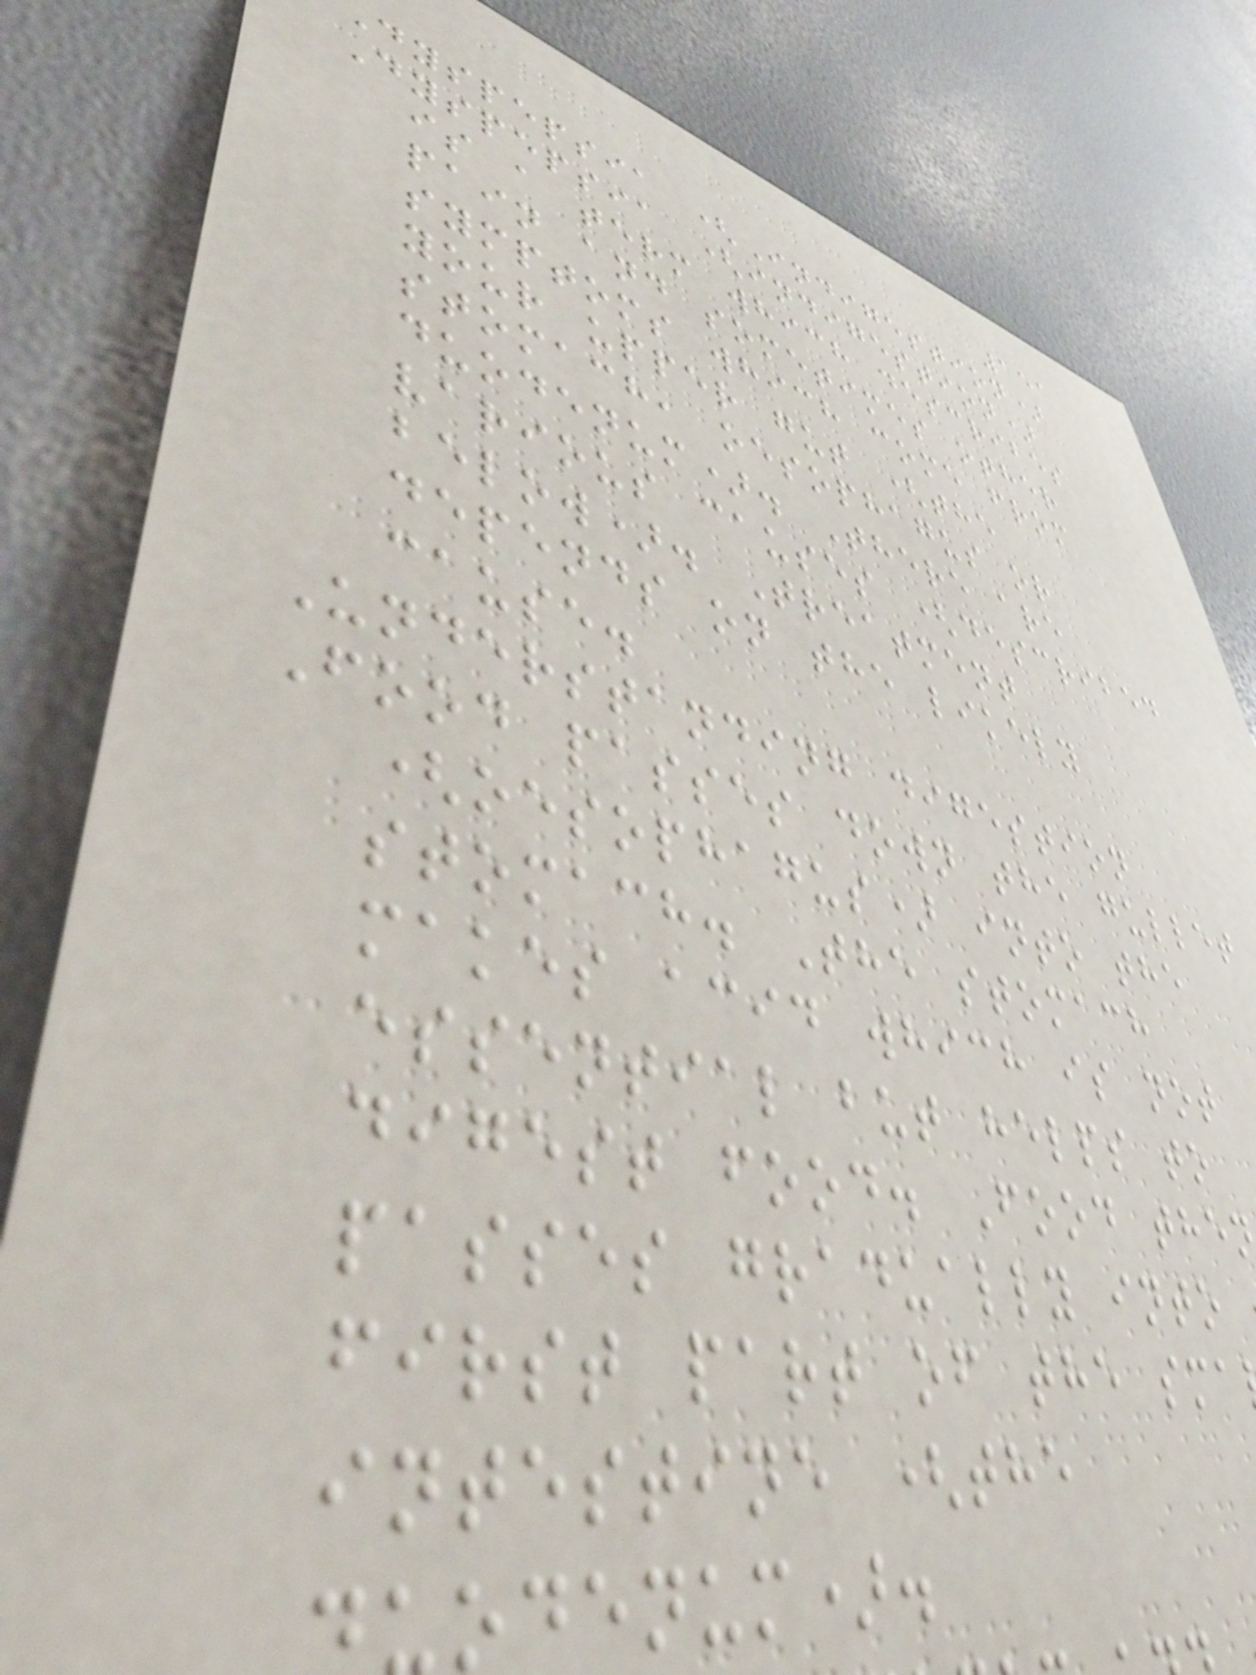151
dyspepsia (Indigestion)
Dyspepsia (indigestion)
is a term which describes
pain and sometimes other
symptoms which come from
your upper gut (the
stomach, oesophagus or
duodenum). There are
various causes (described
below). Treatment
depends on the likely
cause.
Understanding digestion
Food passes down the gullet
(oesophagus) into the
stomach. The stomach
makes acid which is not
essential but helps to
digest food. Food the
passes gradually into
first part of the sma
intestine (the
odenum).
